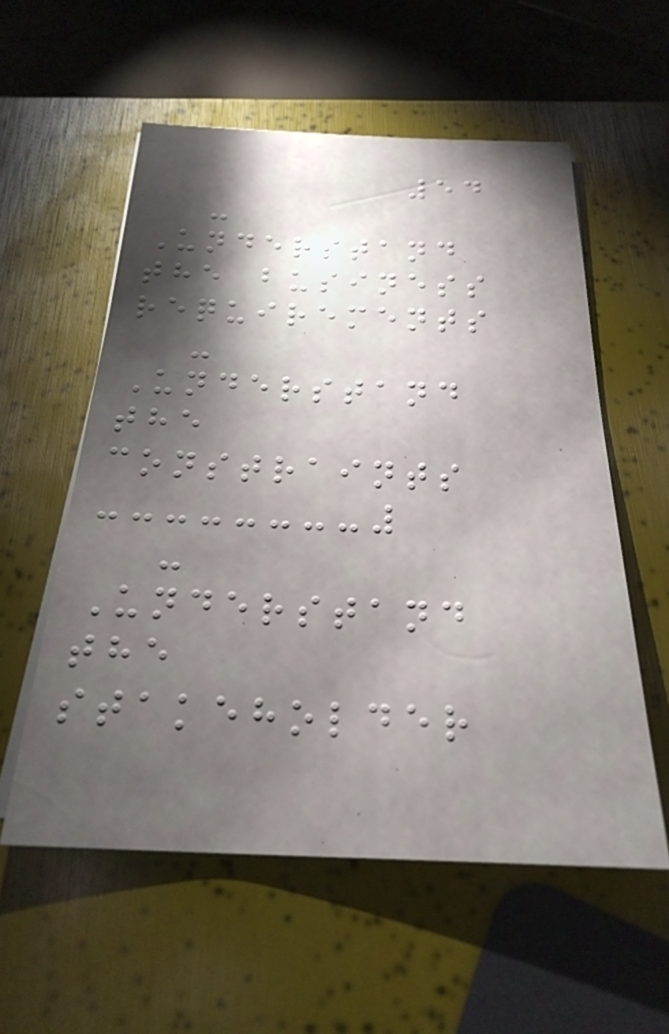54
-
Understand
the business
requirements
-
Understand
the
constraints
-
Understand
the
stakeholder
